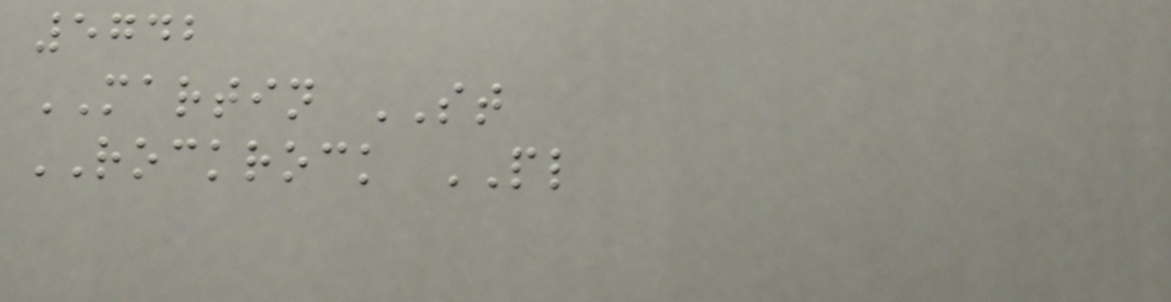5742
MARTIN ST
ROCKROCK PL
